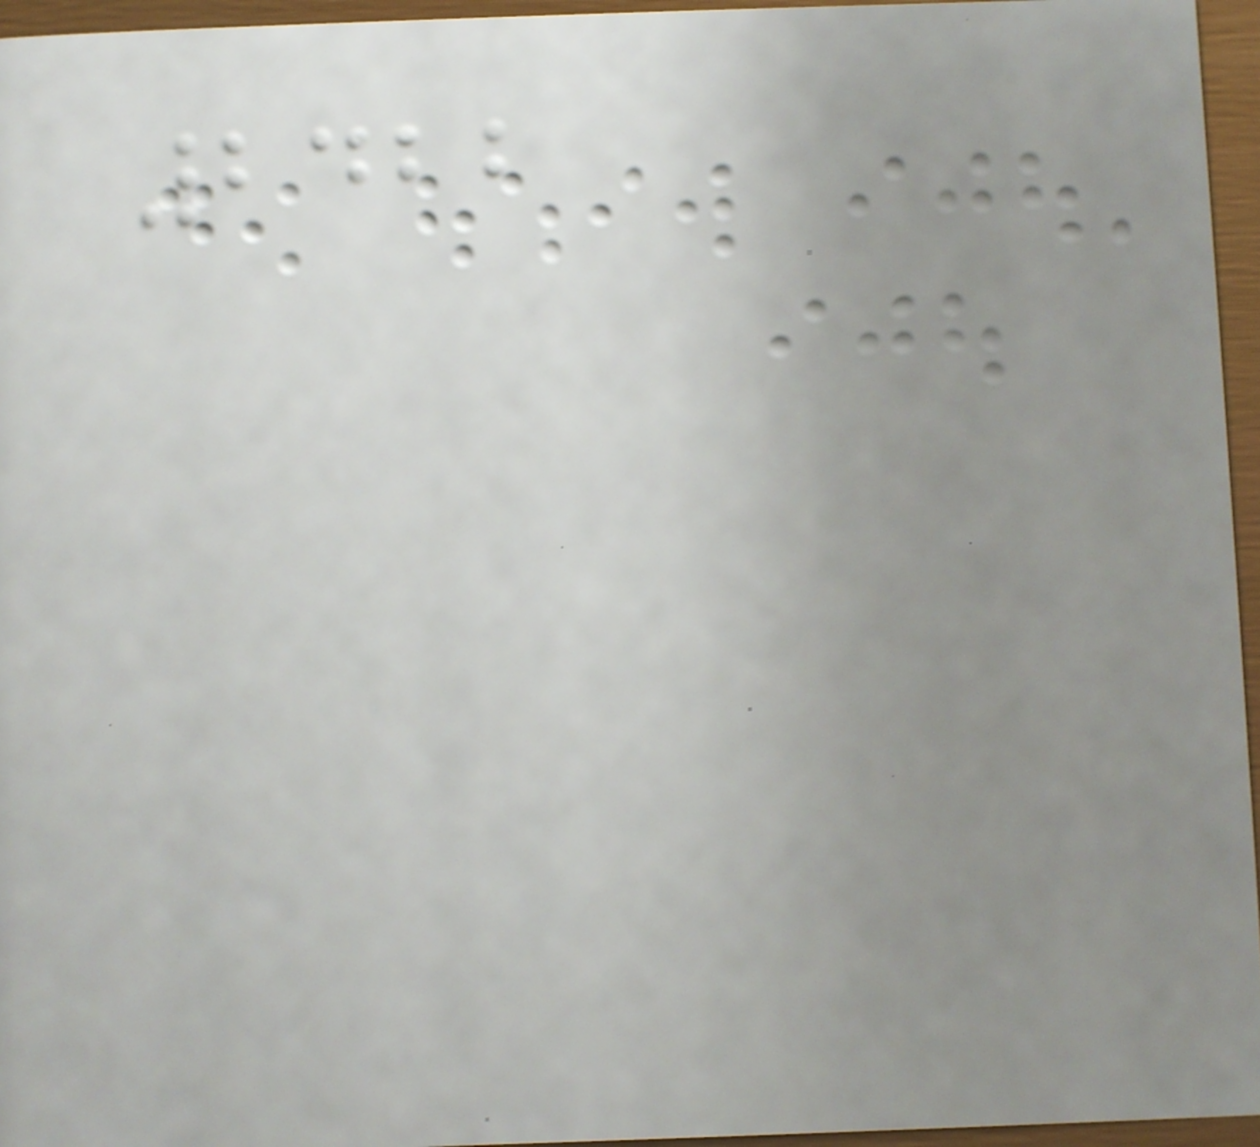2422
